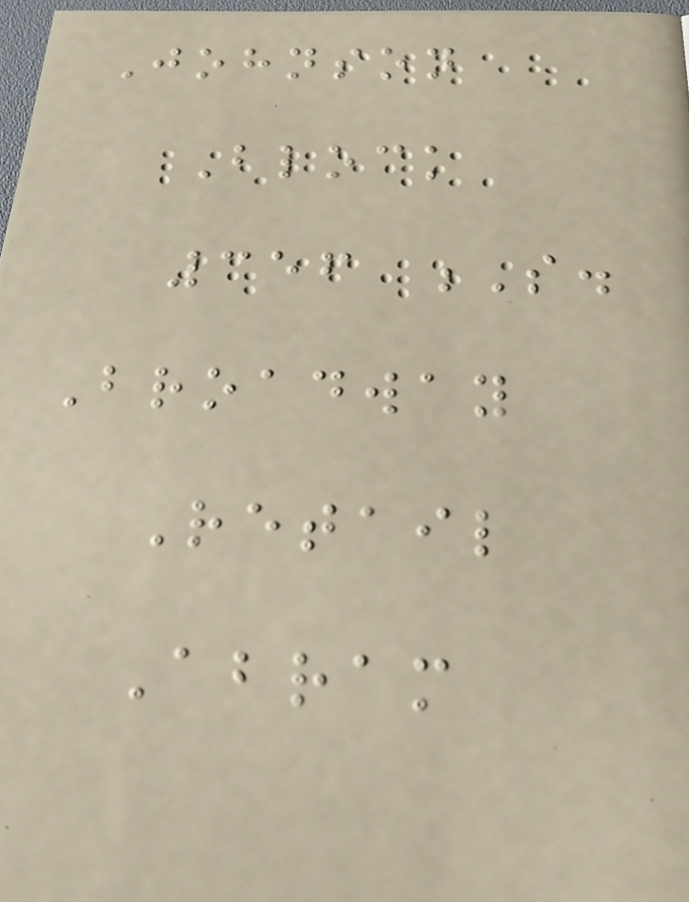Johnson
Block
356 S.
Broadway
Retail
Abram
